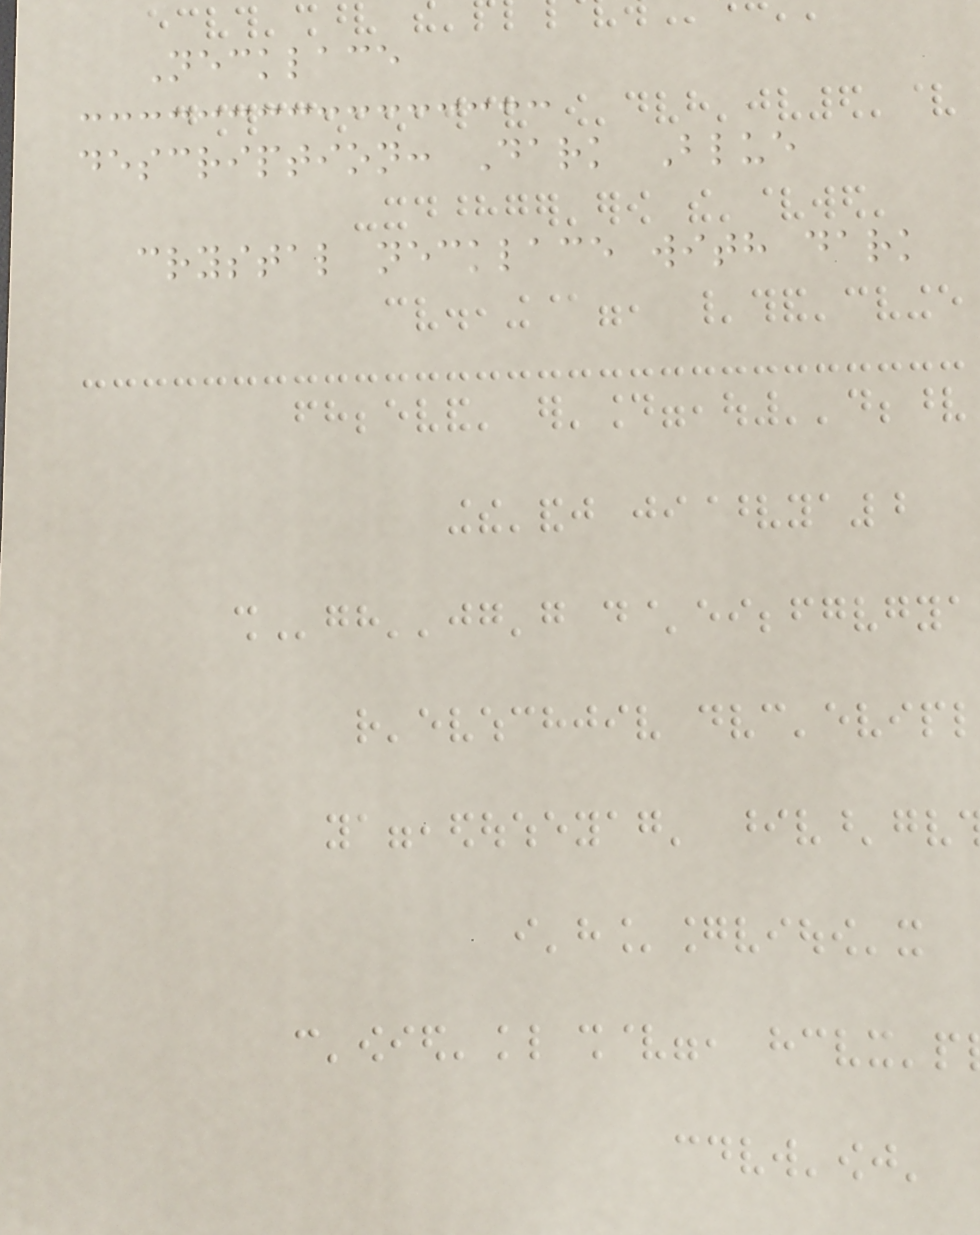Necklace
description: Dark Blue
crystal necklace with dark
